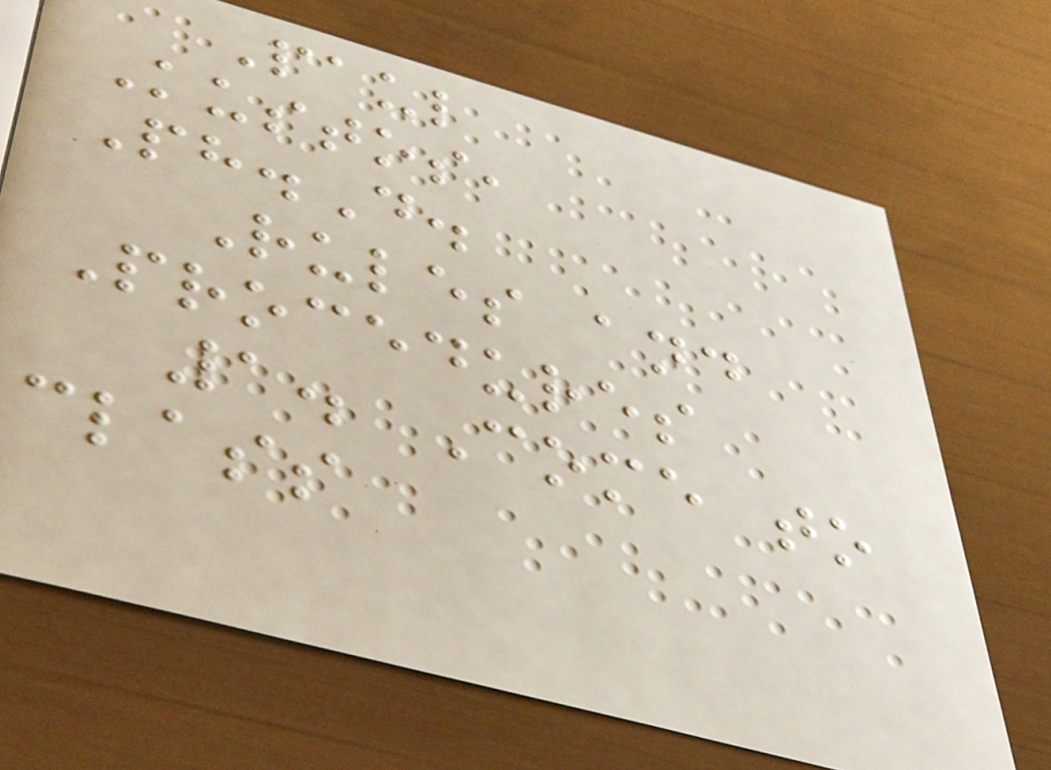Paul
Kustos,
Ph.D.
Rules and
Procedures
1. Come to
class
